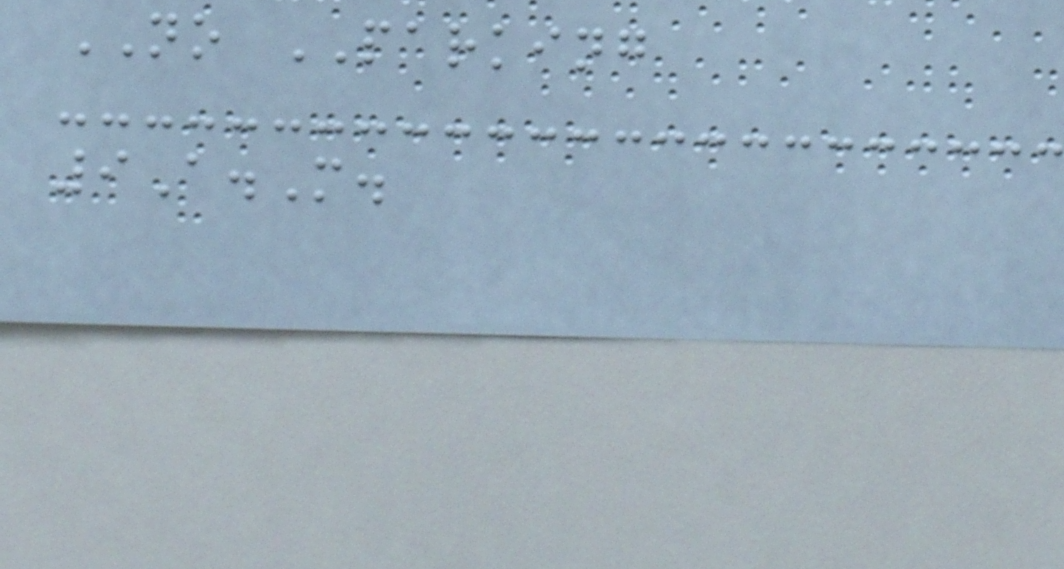NO PARKING
9A.M.
